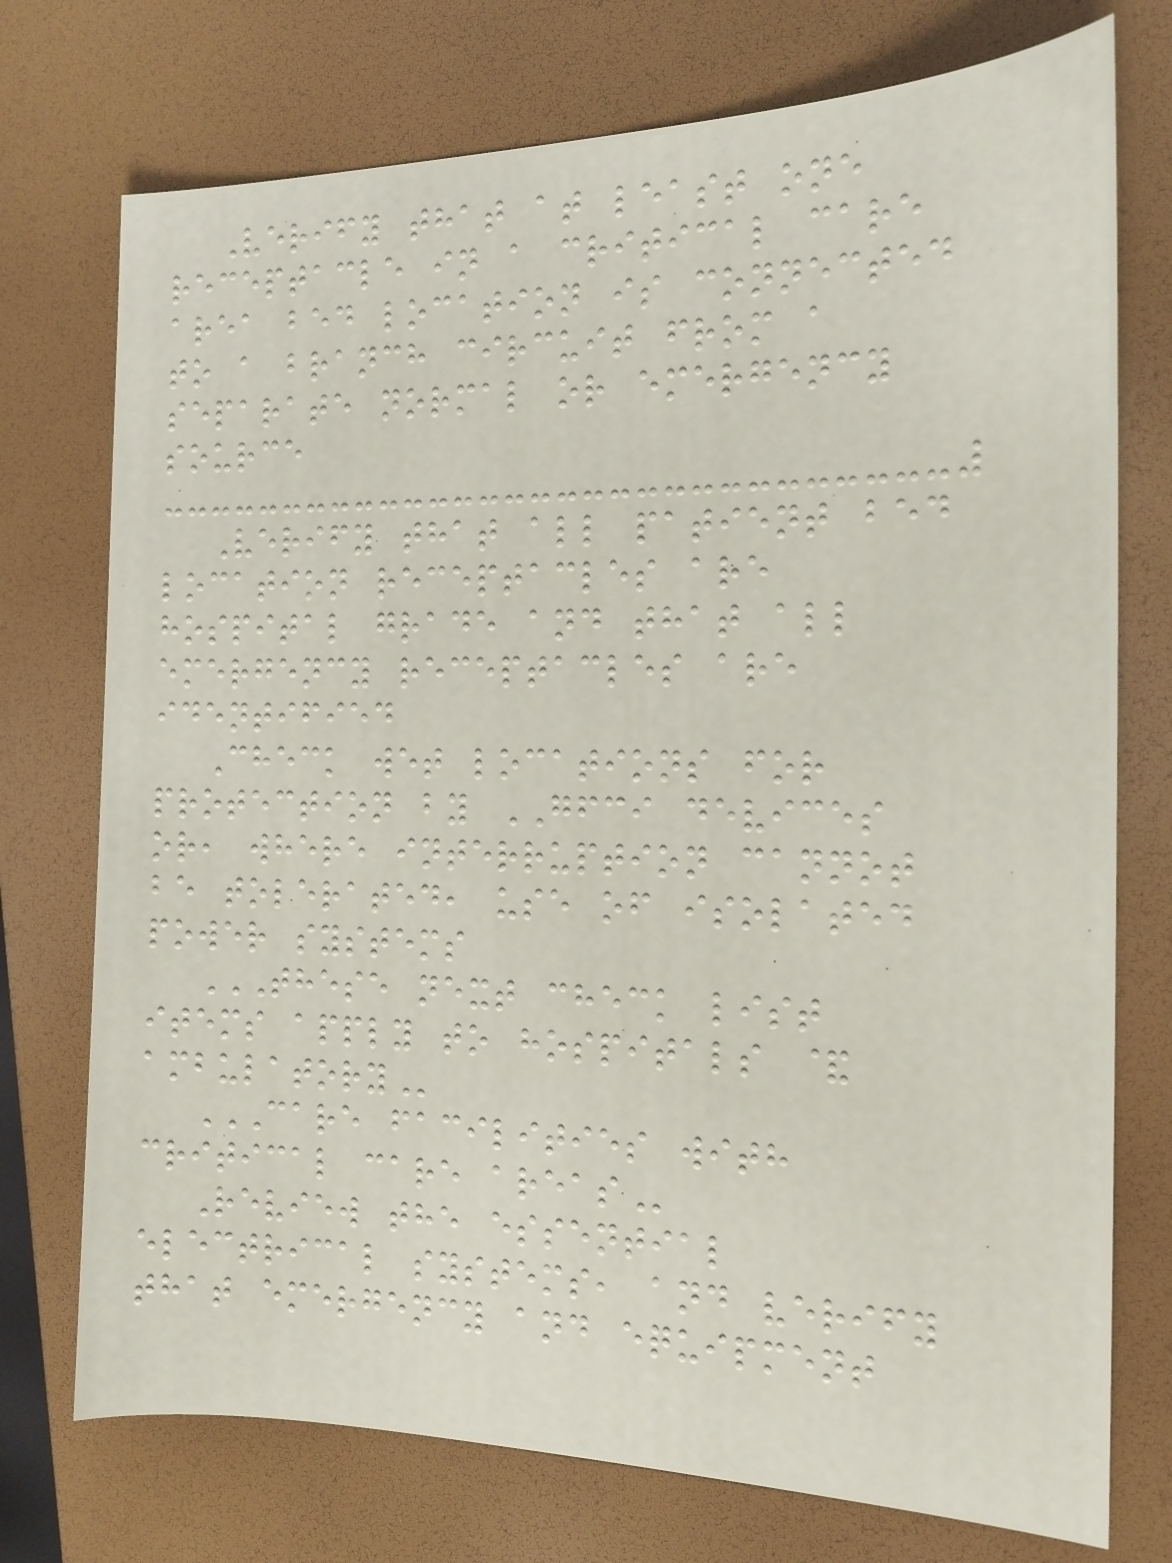Verify that at least one
receptacle in a critical care
area bed location is connected
to a branch circuit from a
separate normal or emergency
source
Verify that all patient bed
location receptacles are
hospital grade and that all
emergency receptacles are
identified
Check wet locations for
protection by GFCI devices
or, where interruption cannot
be tolerated, use of isolated
power systems
THESE NEXT CHECK LIST
ITEMS APPLY TO HOSPITALS &
AMBULATORY
CARE FACILITIES WITH
CRITICAL CARE AREAS
Review the essential
electrical systems, and verify
that emergency and equipment
